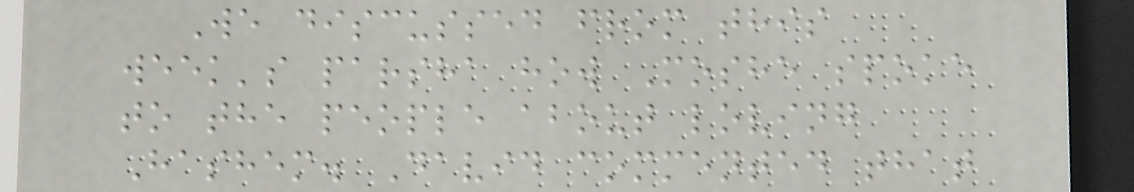We discussed from this
week's parsha how Moshe spoke
to the people about loving
Hashem. David commented that
